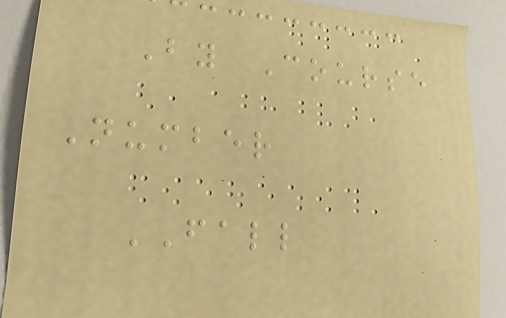By Course
Number
FALL
